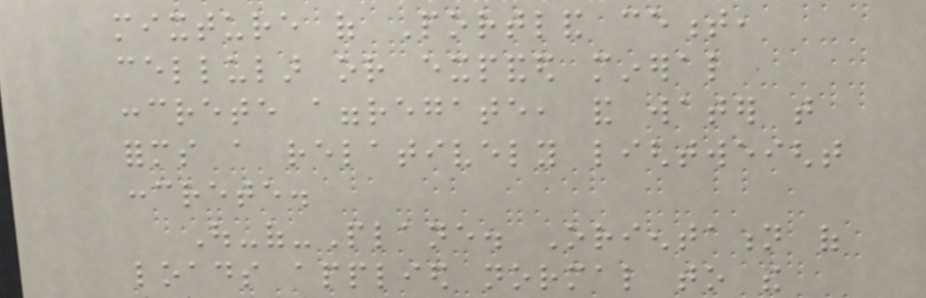mixture of Portland cement,
cellular or expanded mineral
concrete aggregate, and water that
forms a relatively lightweight
concrete.
Out-of-Plane. Orientation of
loads applied normal to the
